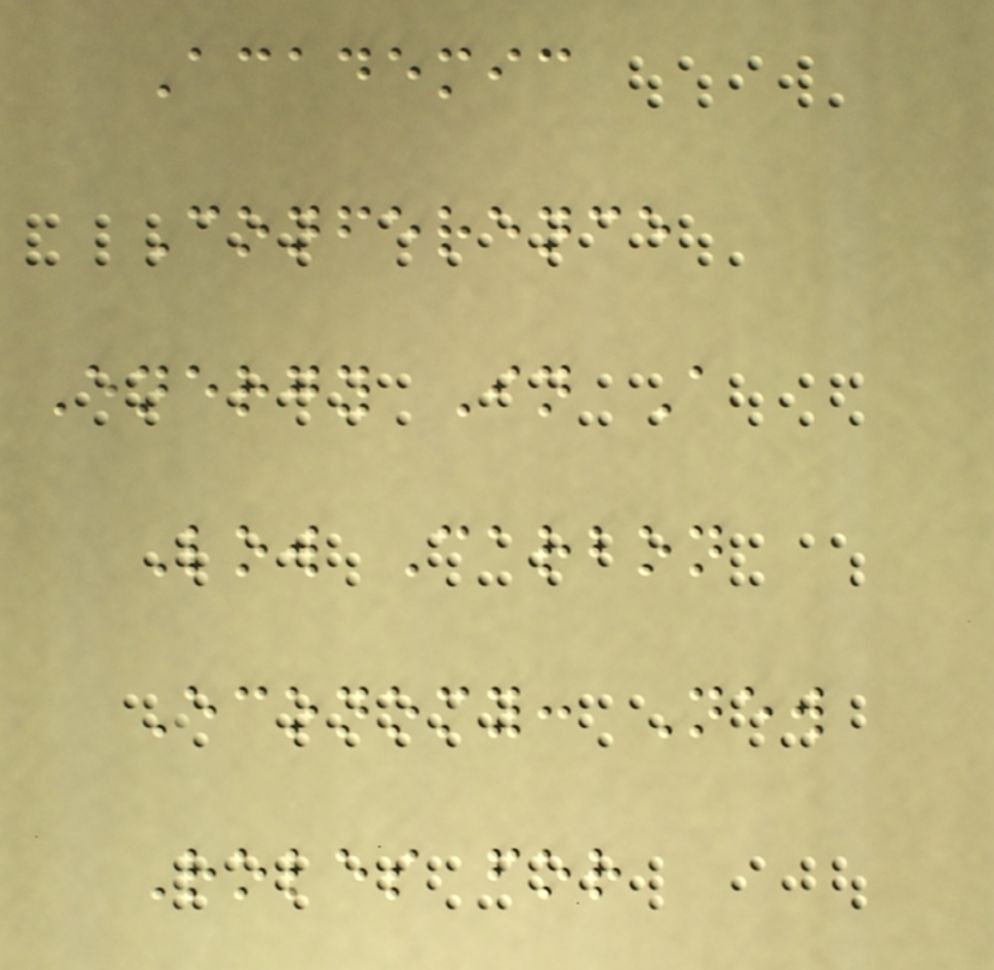Academic
Conference
Energy In A
Low Carbon
Economy: New
Roles for
